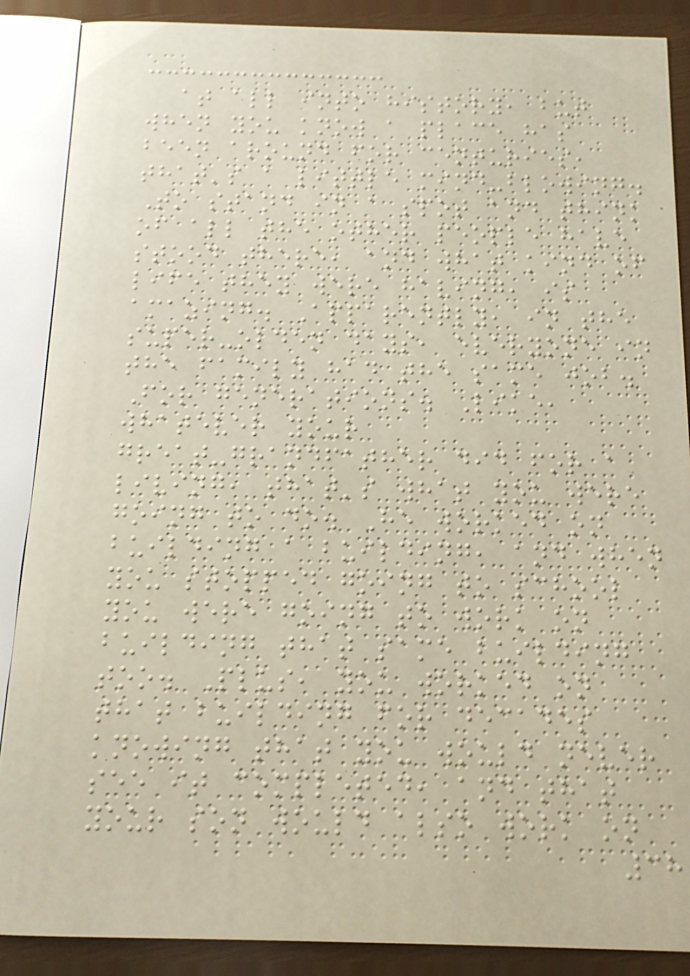at all into history, but
when you know a place has
been around for centuries,
that's a little mind-blowing.
To stand in a spot and think
of all the other people have
stood there, and what kind of
life they were having, is
amazing. Apparently, in the
super-olden days, everyone in
the family had the same job.
For generations. Like,
whatever your
great-grandfather did for a
living, that's what you were
going to do. He worked on
building a building, and when
you stopped going to school
you were going to work on
building that same building
too. Plus, you worked on
that building for decades
knowing that you would never
see it completed, and that
your son would also work on
38
